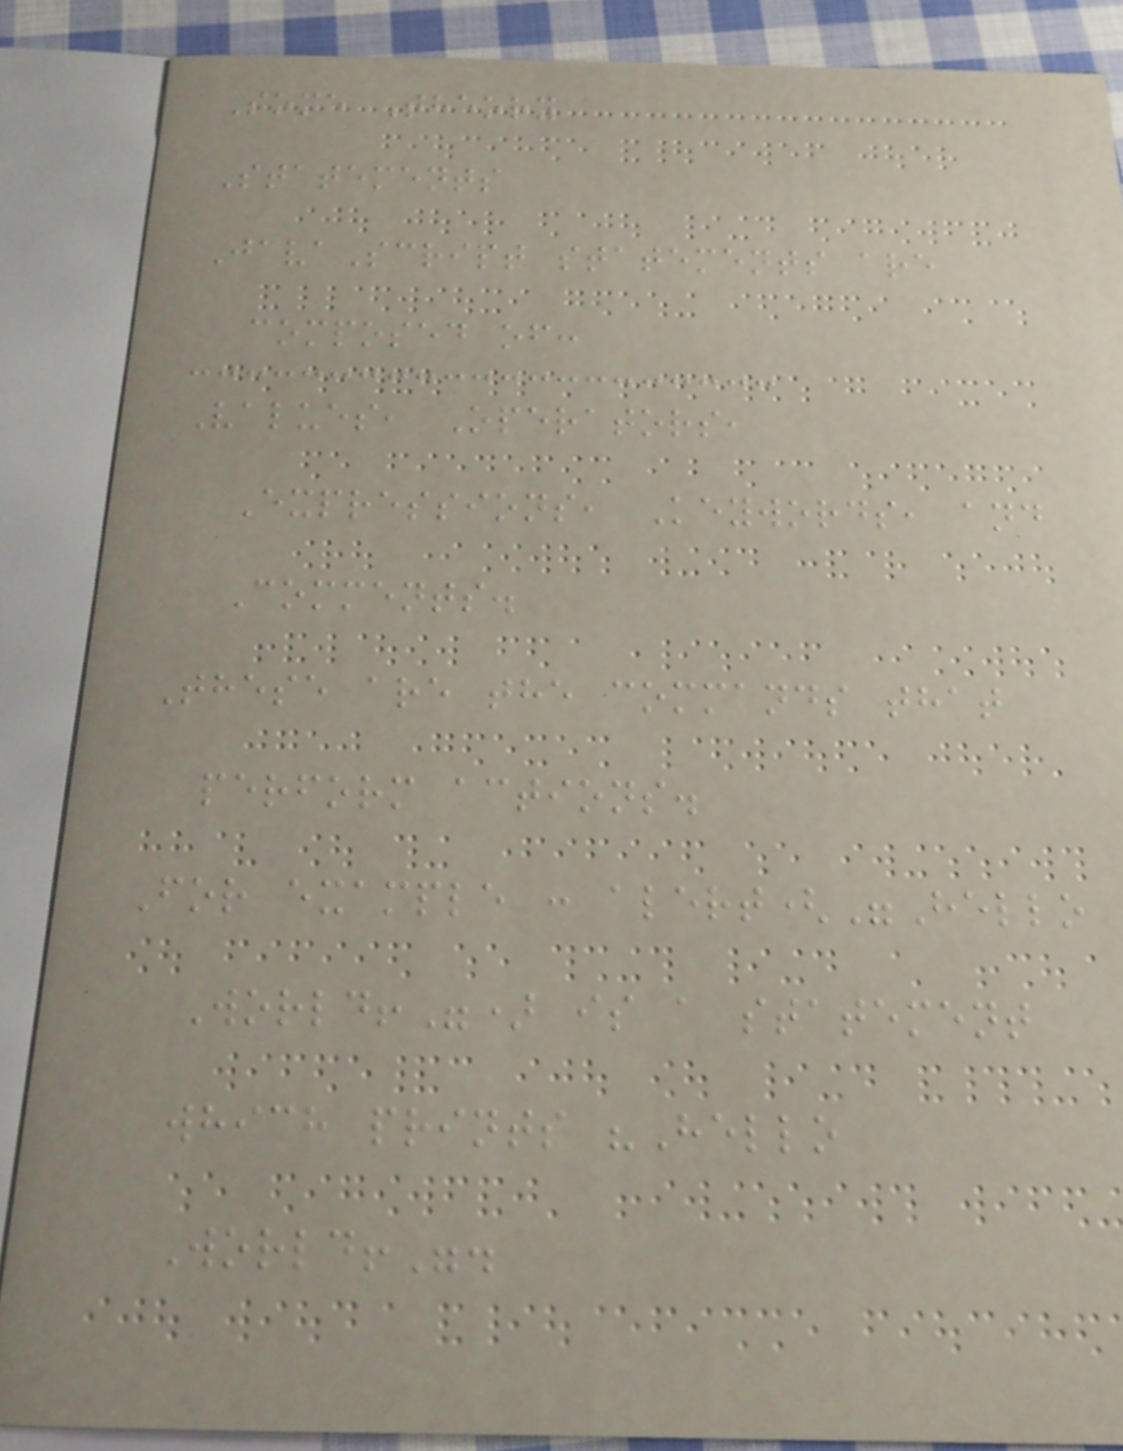Some Theory
Statements
JavaScript statements are
composed of:
Values, Operators,
Expressions, Keywords, and
Comments.
These are the commands that
perform actions.
For example : alert("Hello
World!") is a statement
which prints "Hello
World!".
